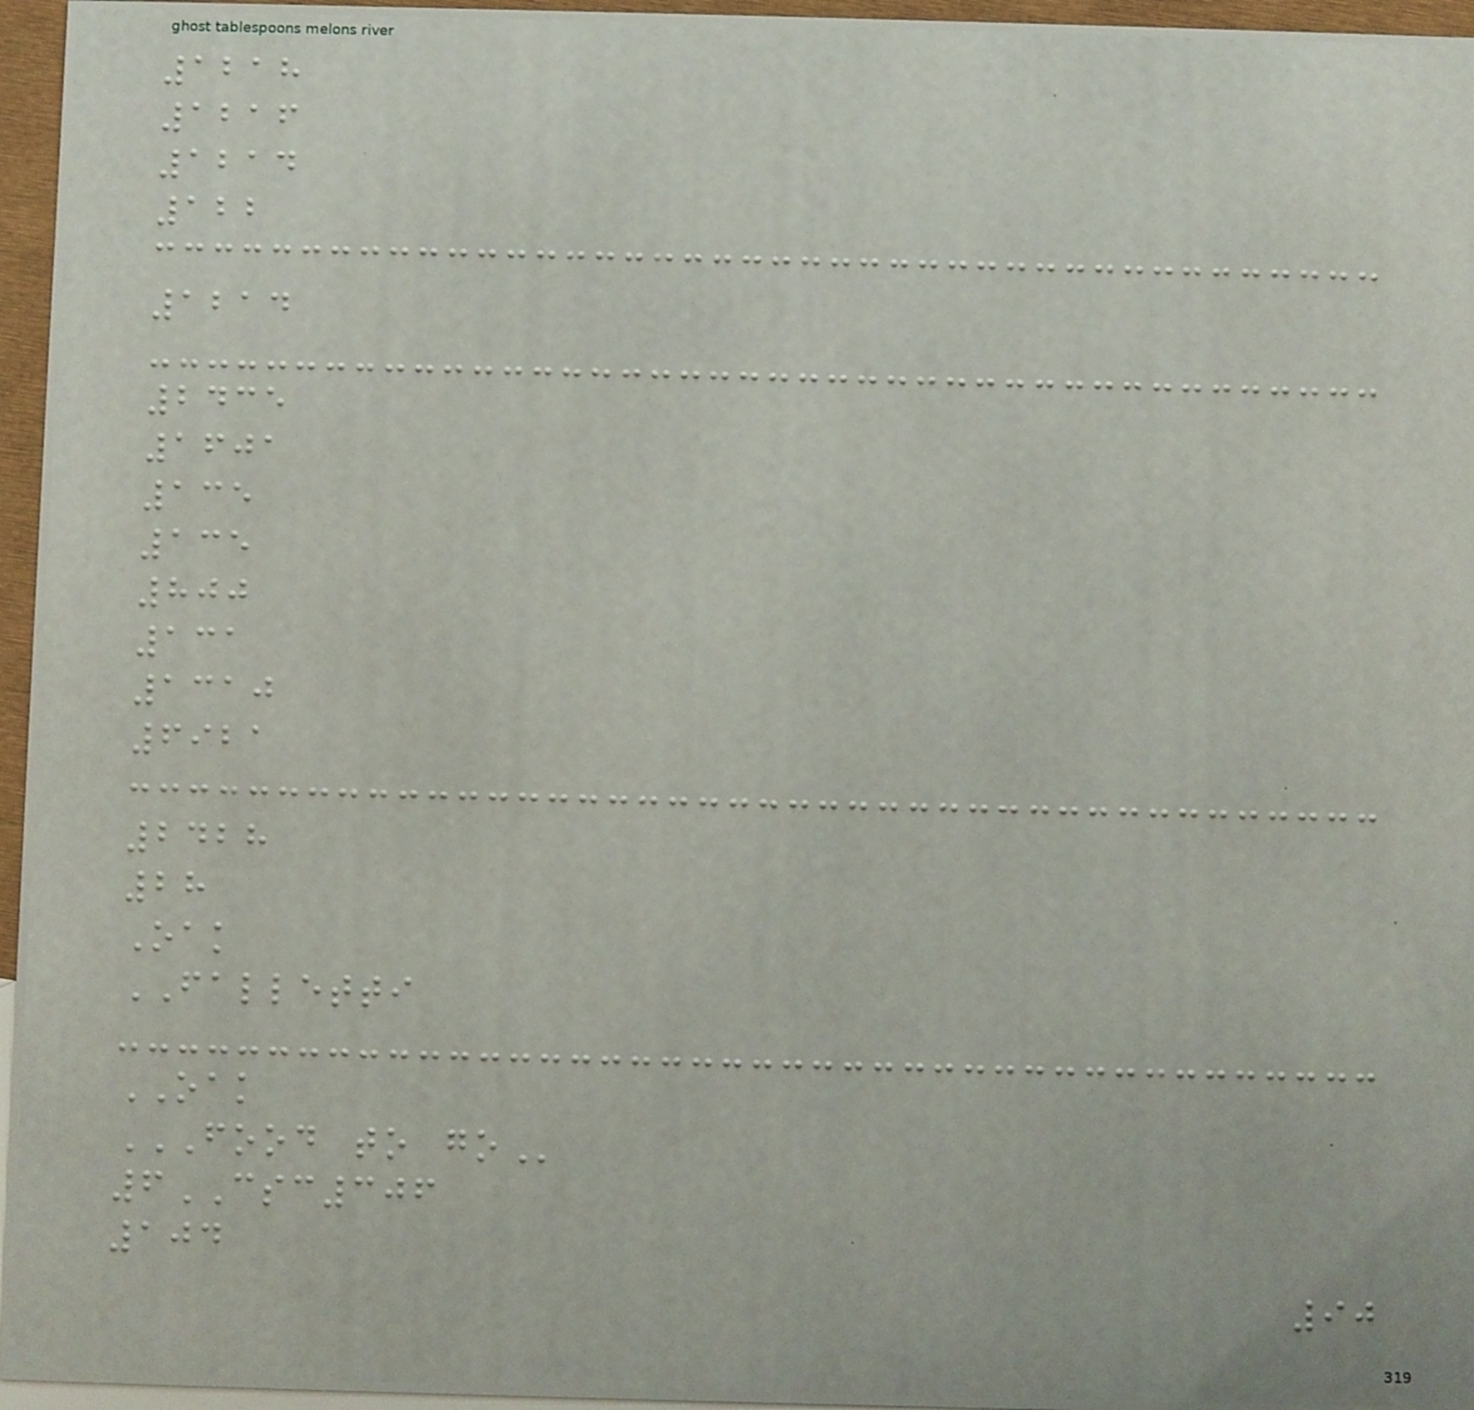1218
1216
1214
122
1214
2435
1601
135
135
800
131
1310
6921
2428
28
Oak
FALLETTI
OAK
FOOD TO GO
6CSC306
104
90
